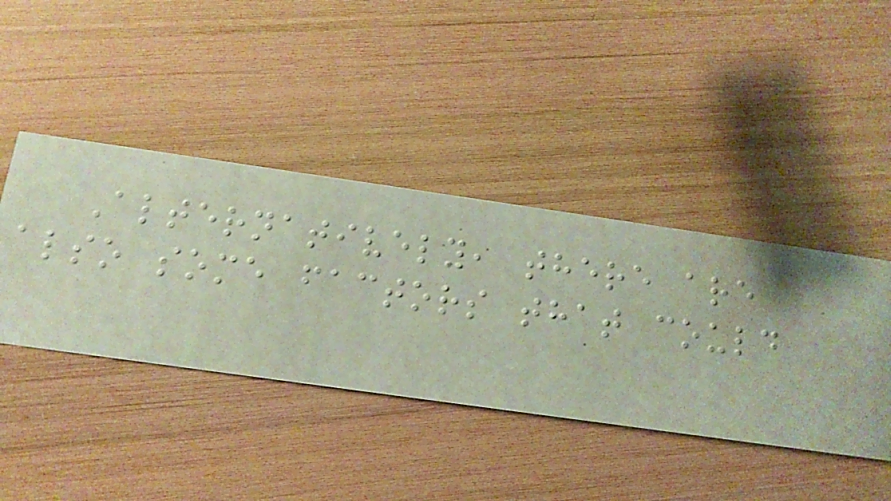Alternatively, there are
also some factors that could
